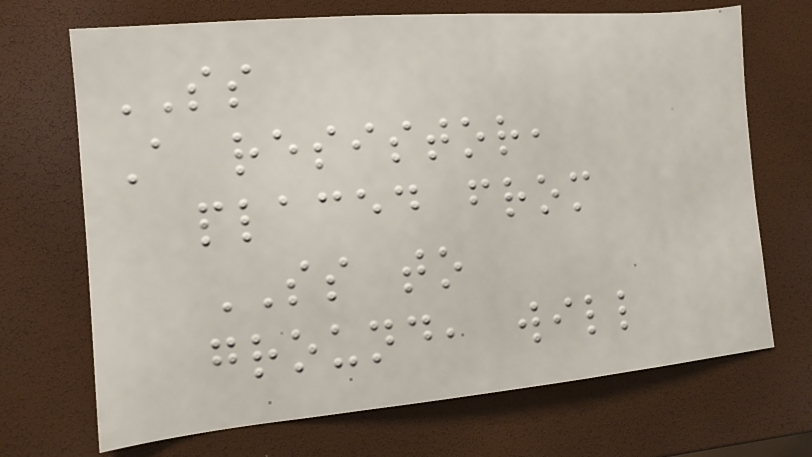SS
A resistor,
placed from
SS to
ground, will
